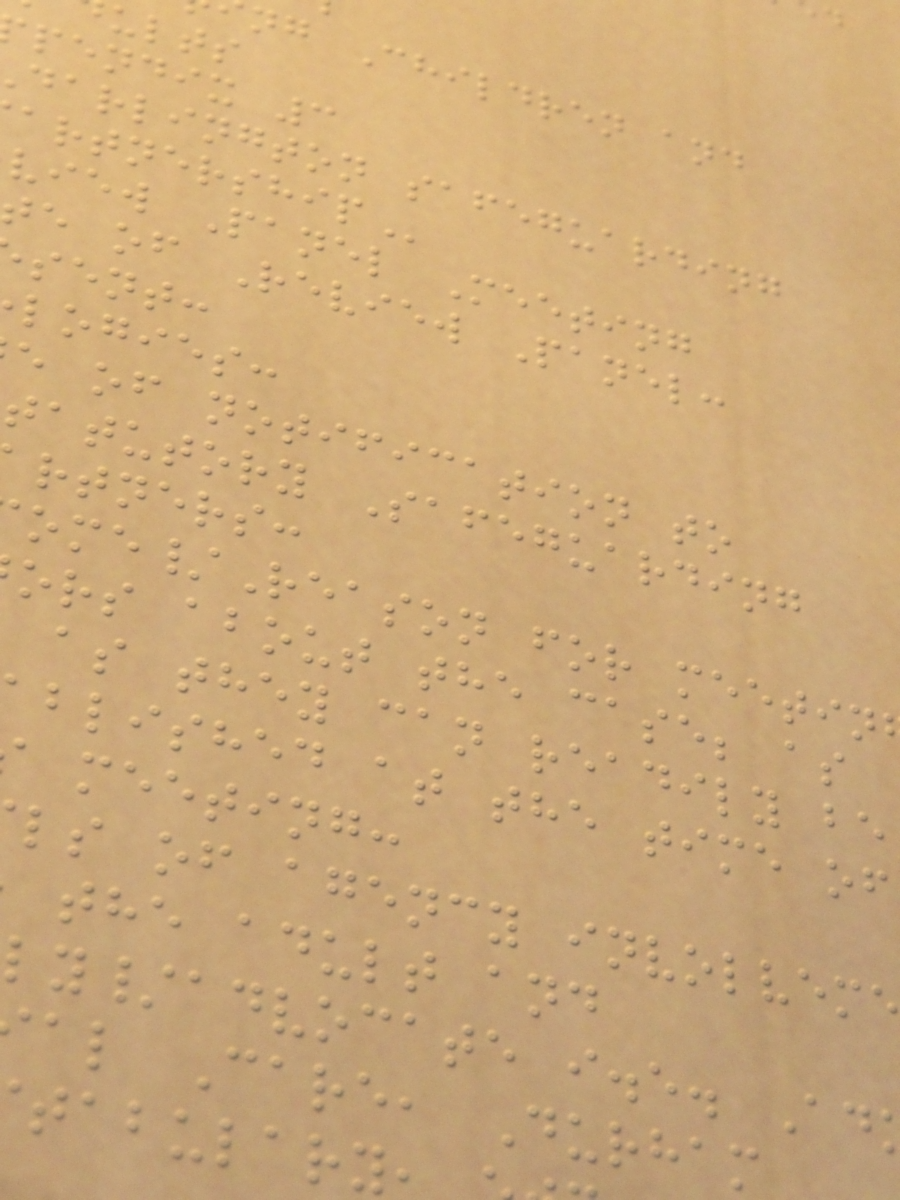ng Children and
ults
pendix 3
darlington safeguarding
view Panel Meeting
e of Review Panel:
sent:
logies:
e of notification to
tatutory Safeguarding
rtners:
ome/Reason for meetin
ors about the case; as
as they can readily be
blished at the time of
meeting:
ls of agency involvem
the adult and
ly/advocate i.e. Ad
al Care, Durham
